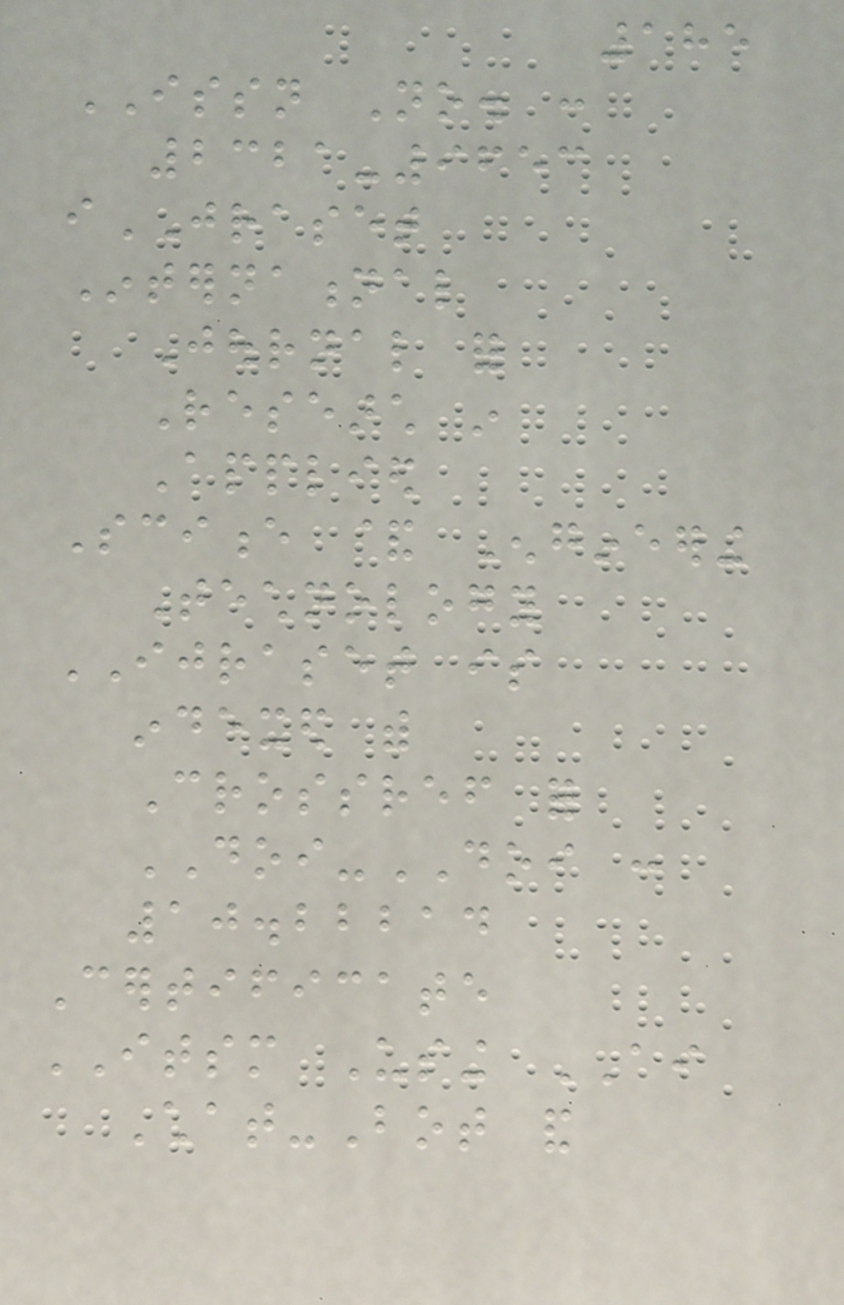185
ISSN No. :
2321-9653
iJRASET
International
Journal for
Research in
Applied
Science & Engineering
Technology
IJRASET is
indexed with
Crossref for
DOI-DOI :
10.22214
Certificate
ITSM Using AI
Chat-Bot and
